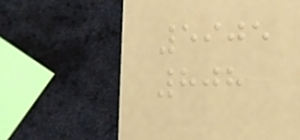5905
808
